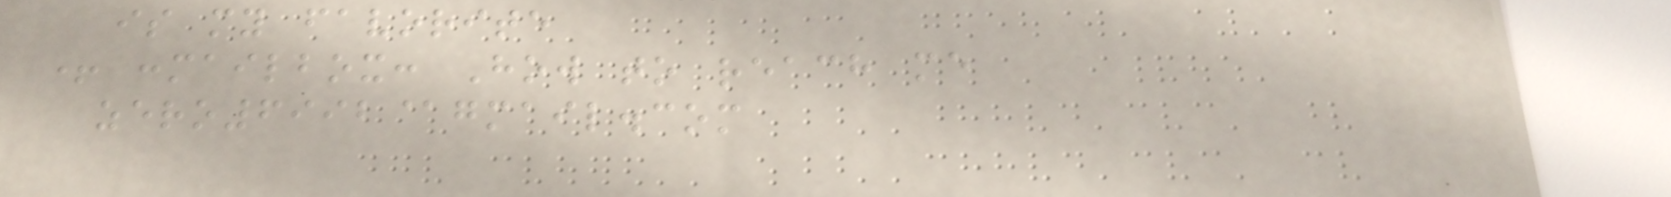is my favorite
+ :mailbox: How to reach me
zero6992@gmail.com
